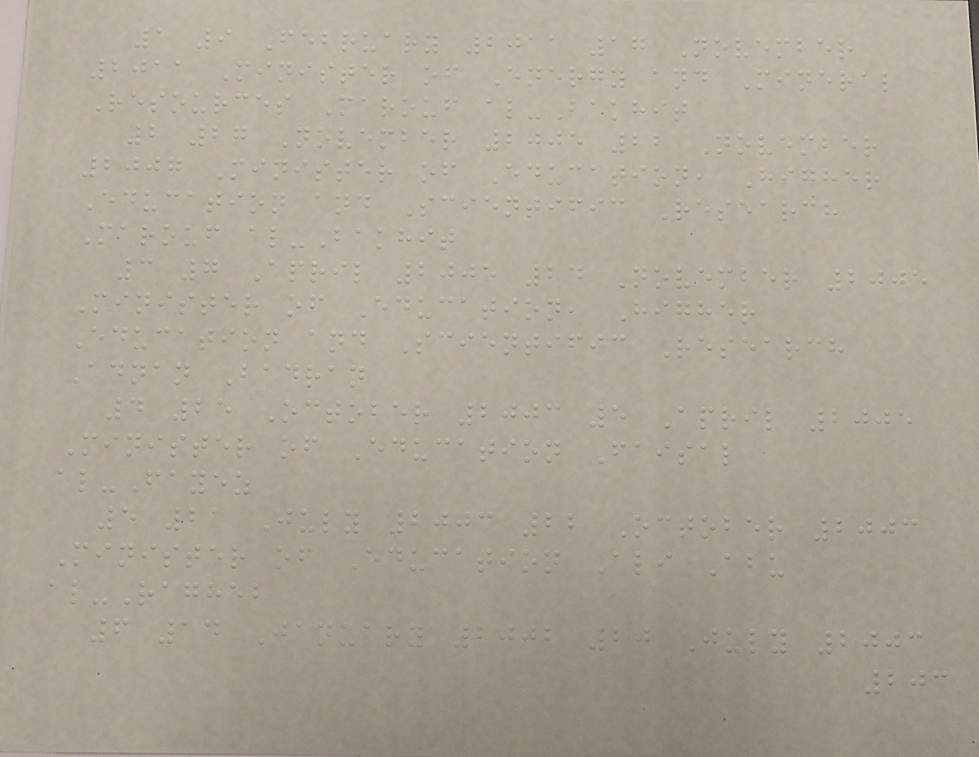1 9 February 2011 17 November
2011 Minister of Energy and Mineral
Resources Marouf al-Bakhit
2 27 November 2005 22 November
2007 Minister of Education, Higher
Education and Scientific Research
Marouf al-Bakhit
3 7 April 2005 24 November 2005
Minister of Education, Higher
Education and Scientific Research
Adnan Badran
4 25 October 2003 5 April 2005
Minister of Education Faisal
al-Fayez
5 21 July 2003 22 October 2003
Minister of Education Ali Abu
al-Ragheb
6 14 January 2002 20 July 2003
203
